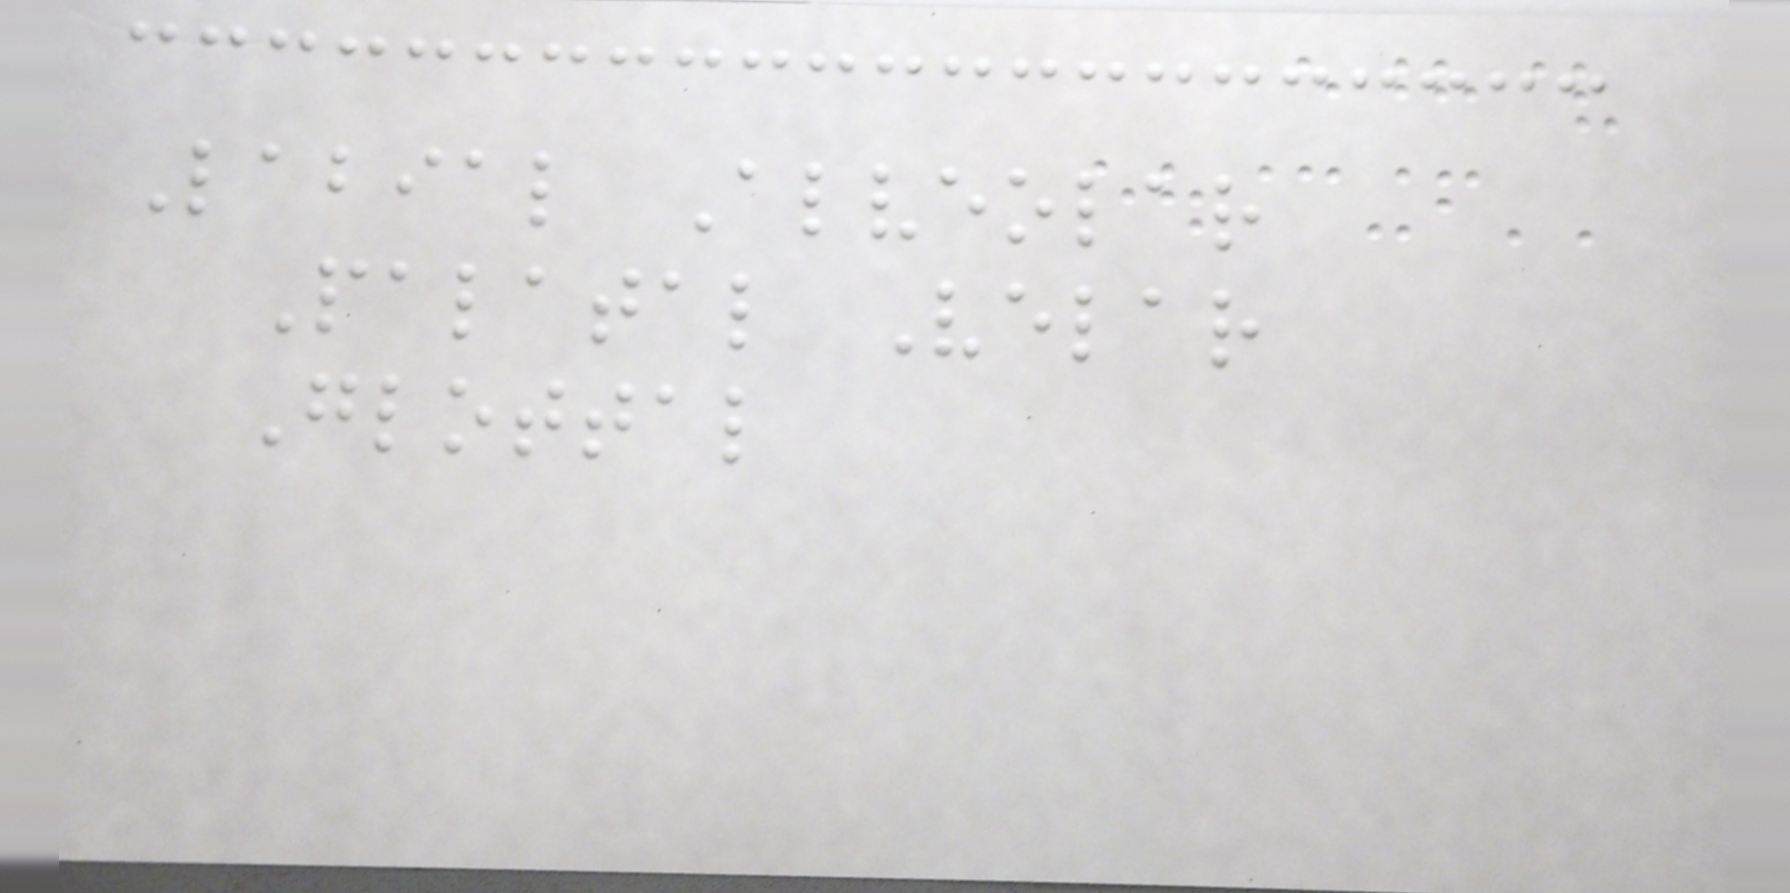Labial Alveolar
Palatal Velar
Glottal
